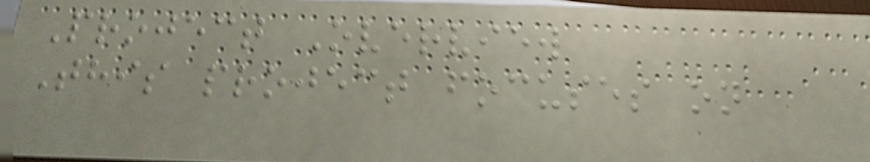Project Overview
This project focuses on
